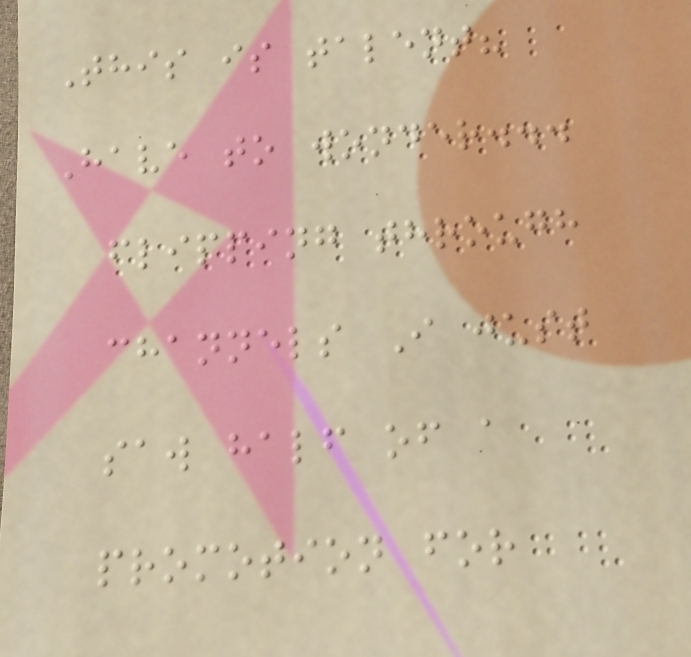This is talent?
Have to wonder...
flipping through
channels I just
saw half of a
promotion for
